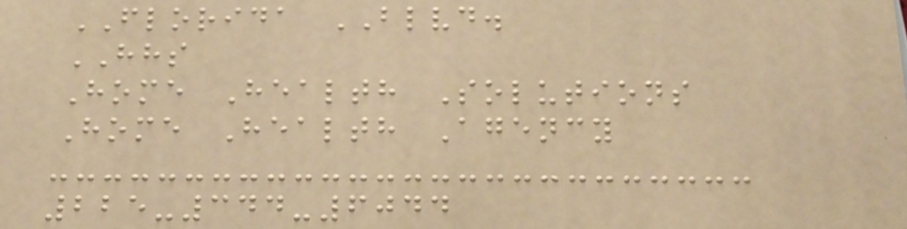FLORIDA BLVD.
HHS
Home Health Solutions
Home Health Agency
225-344-6044
